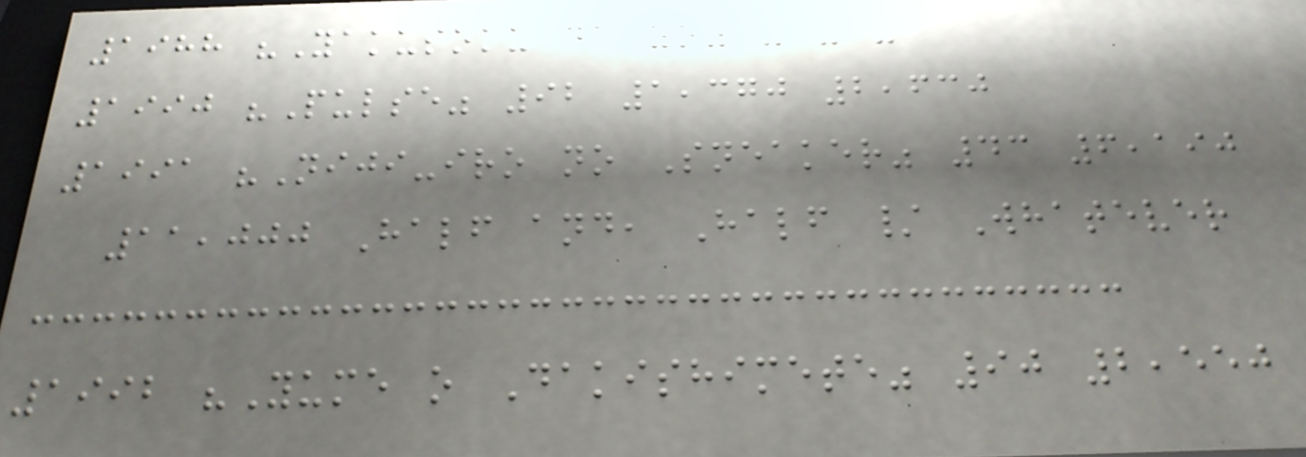1988 "Yakusoku da yo" - - -
1990 "Pulse" 92 1,370 2,630
1991 "Niji-iro no Sneaker" 43 6,190
11,000 Half and, Half / Whatever
1992 "Yume o Dakishimete" 90 2,550
